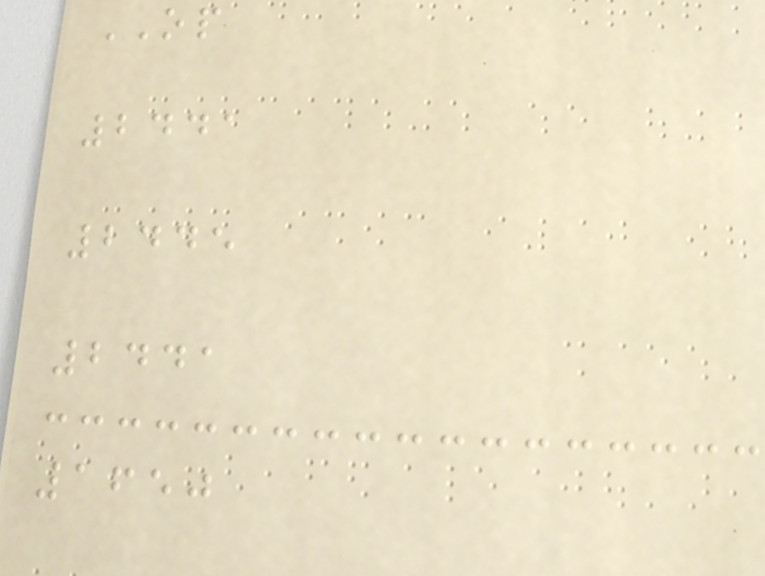OP
2441
2445
2441
1650
